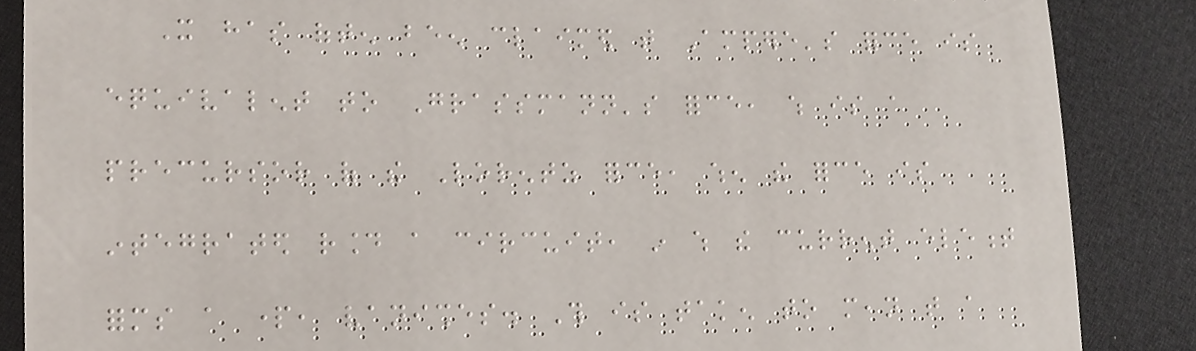It has often been claimed that Ampere's force is
equivalent to Grassmann's force, which is a
precursor of the Lorentz force, when the force is
integrated round a circuit, in which the current element
forms a part, vanishes. This is taken to mean that a
